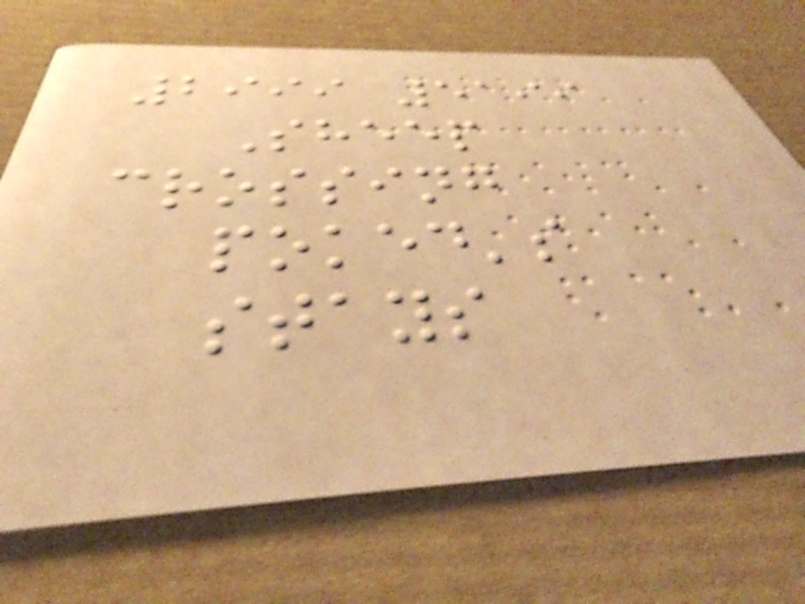2999 5199
Sheep
crossing
poked's
stays
